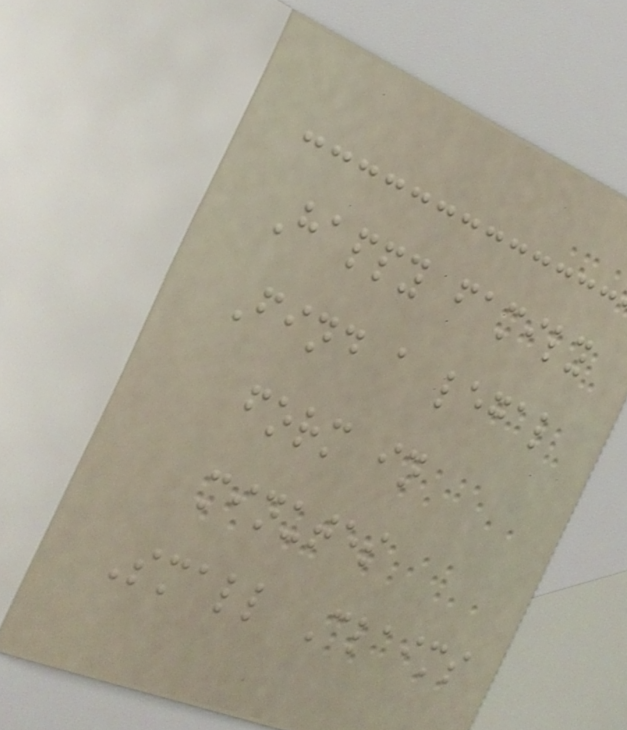Happy family
Find a legal
form in
minutes
Small Claims
